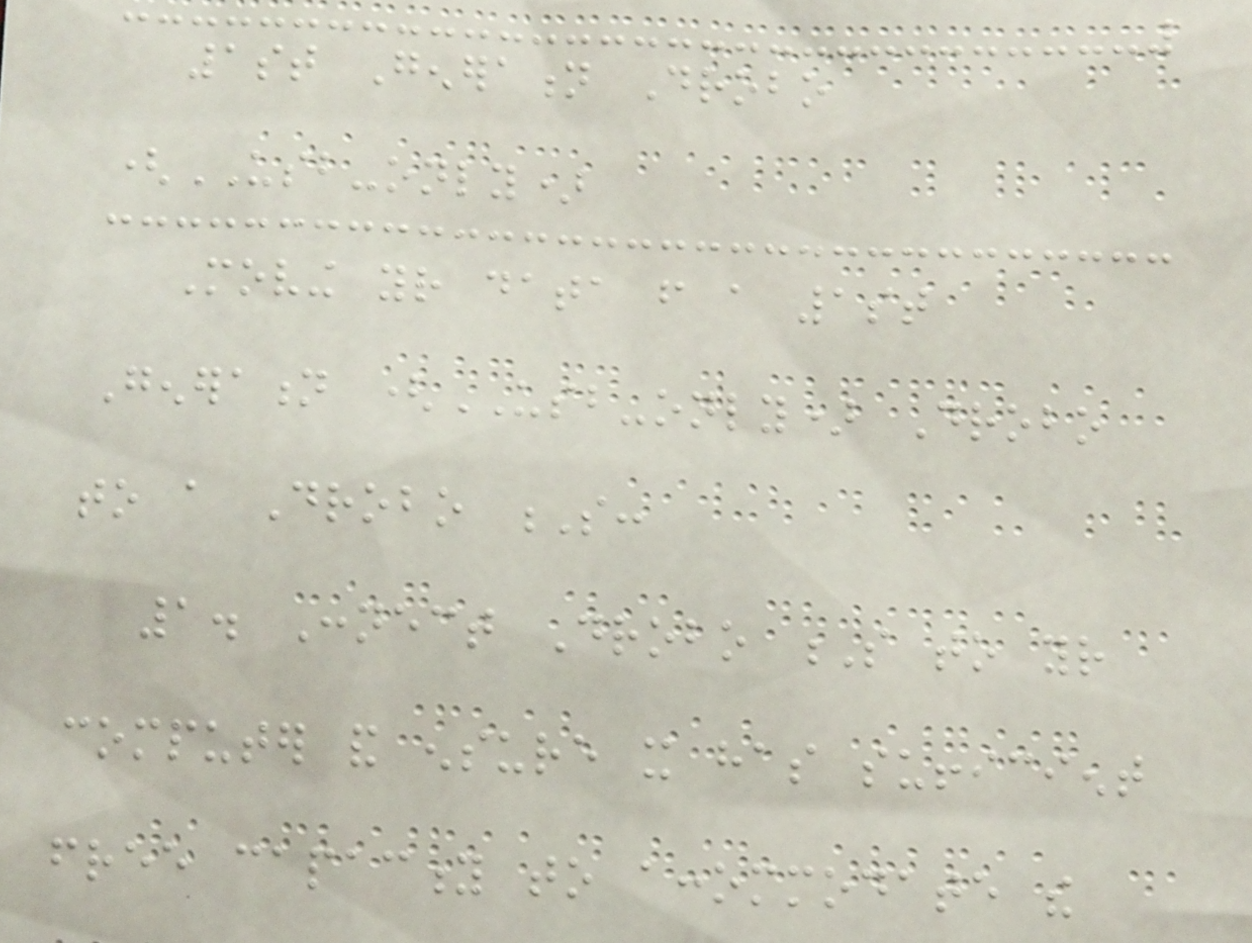1st Generation Drobo
(USB-only)
Moving your data from a 1st
Generation (USB-only) Drobo
to a Drobo S:
1. Connect Drobo S to your
computer and ensure it has sufficient
free capacity to accommodate the
